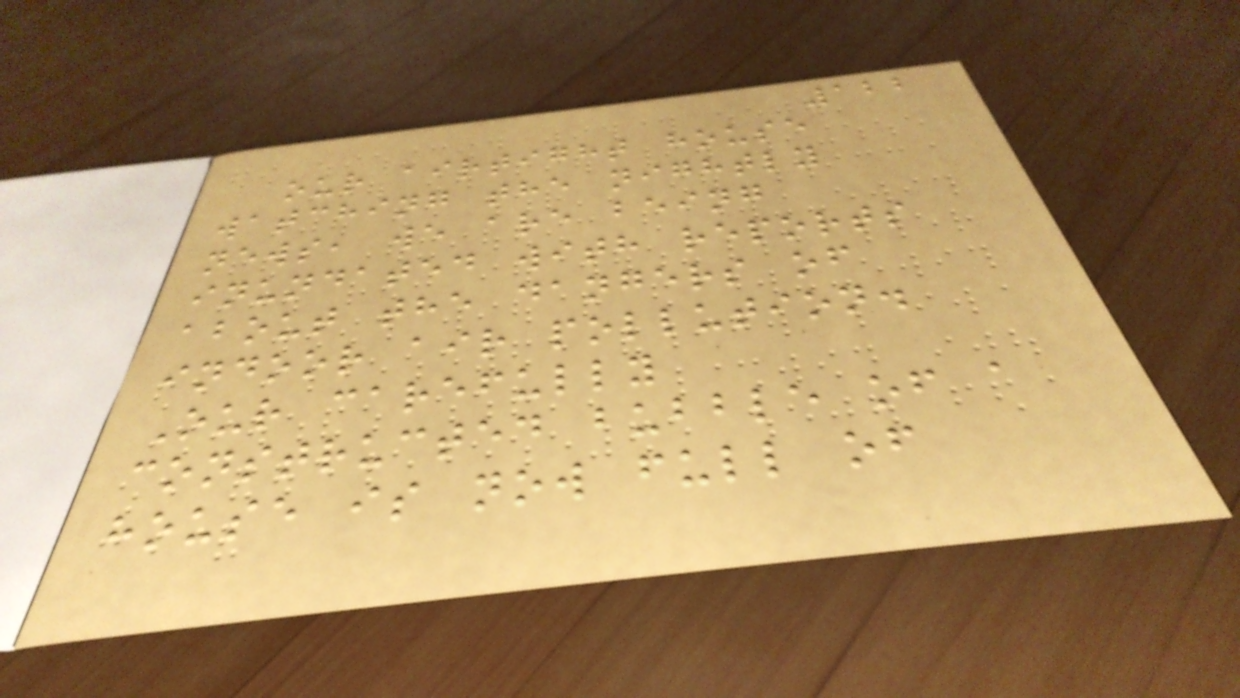122
our airtight house
watching the nightly
news, we are being
inundated with reports
about the dangers of
indoor air pollution.
Our carefully
constructed bubble of a
house is now full of
